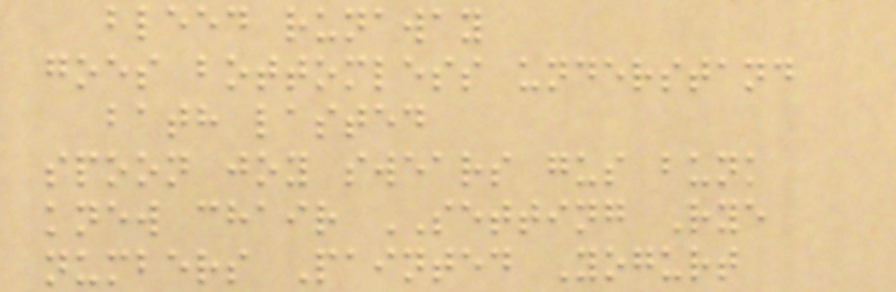bleed runaway
goes bottomless understand
bath lasted
spoon joy swears gus bunk
knew chair SETTING Rye
numbers Painted Yogurt
